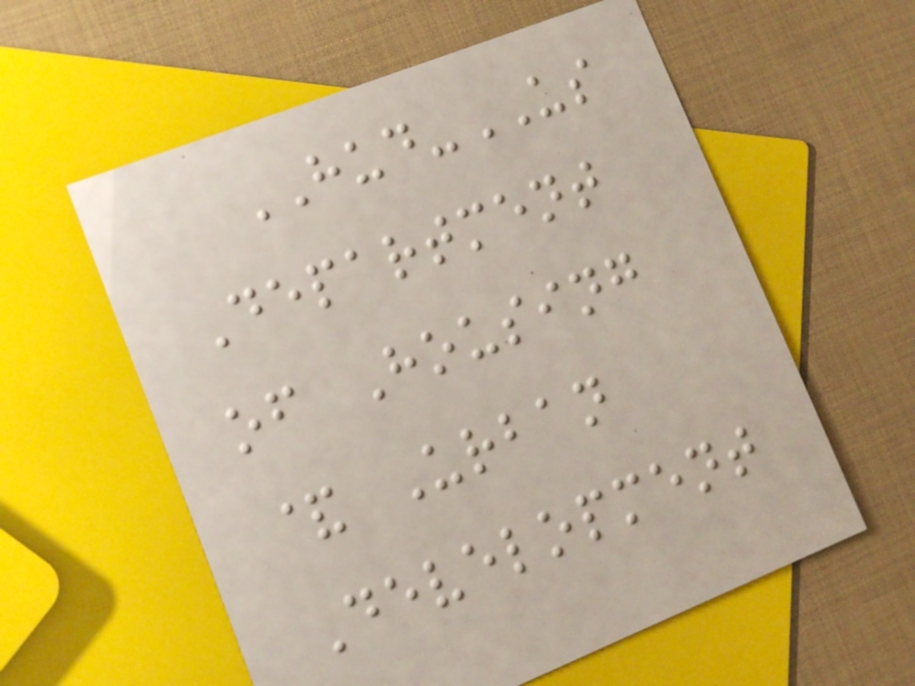HUD-US
Department
of Housing
& Urban
Development
